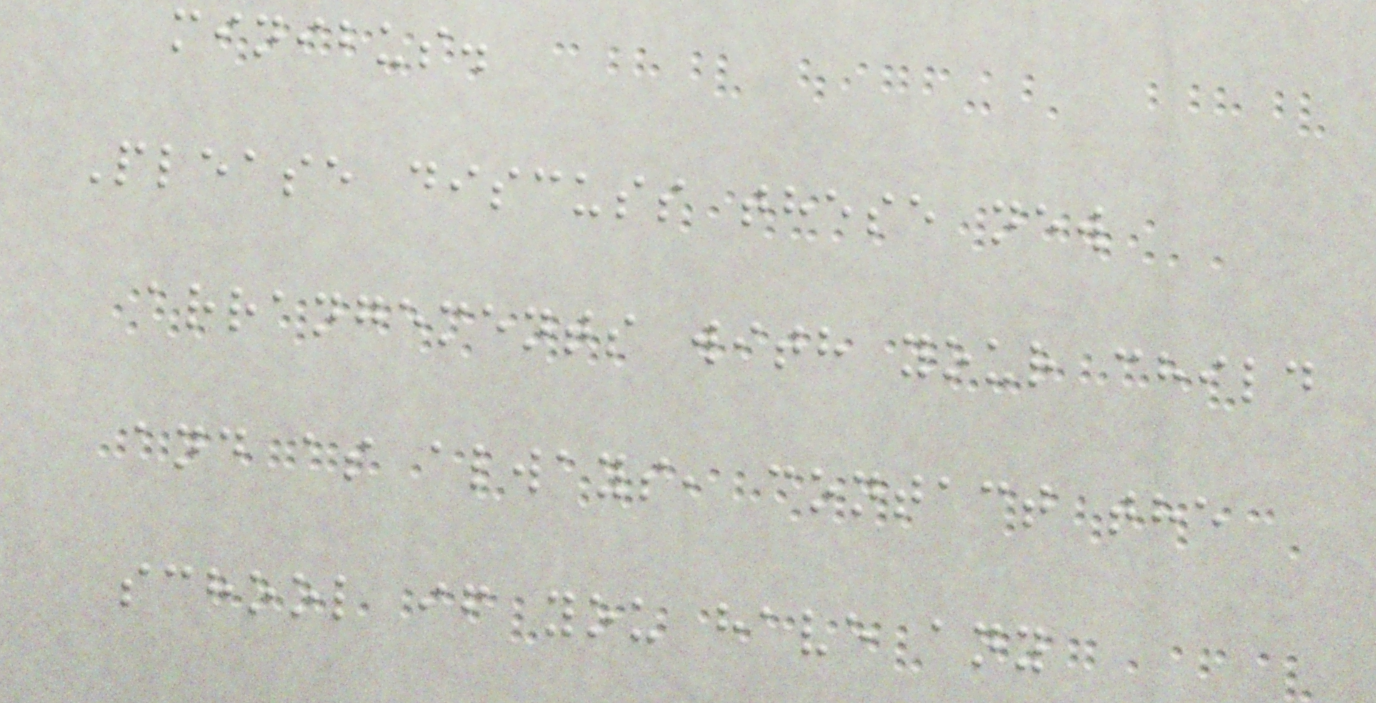minibus.
Please discuss these new
arrangements with your child
and as always, contact the
school if you have any
